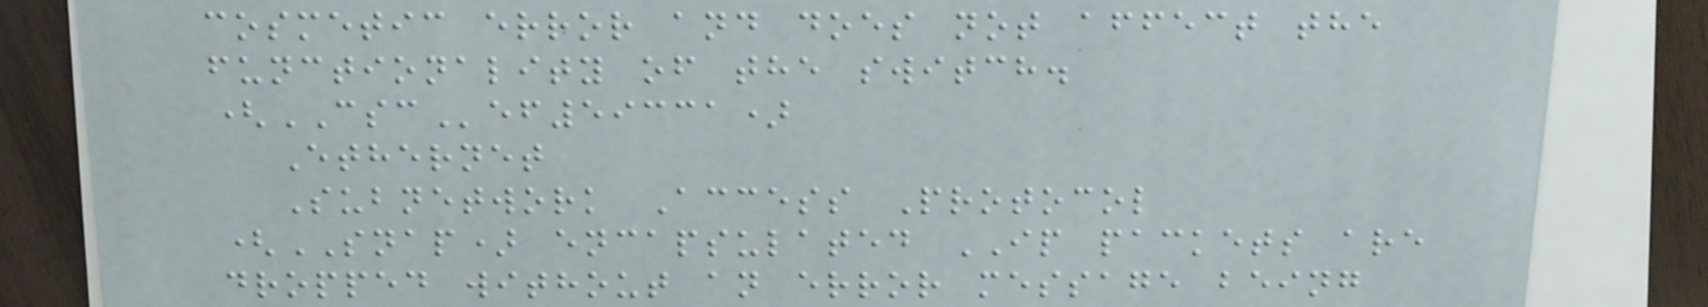cosmetic error and does not affect the
functionality of the switch.
(CSCef59331)
Ethernet
Subnetwork Access Protocol
(SNAP) encapsulated IP packets are
dropped without an error message being
